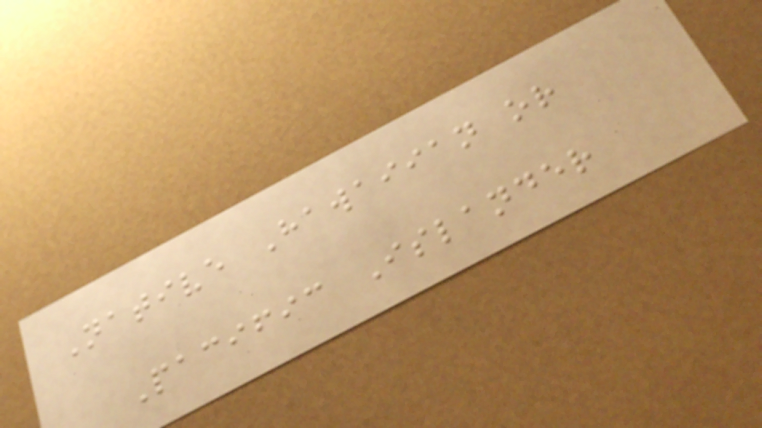Native Hawaiian or
Pacific Islander
